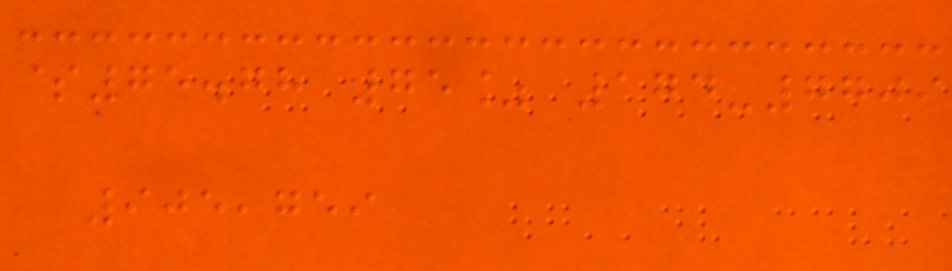$75.78 75% 174-7709
905,759
